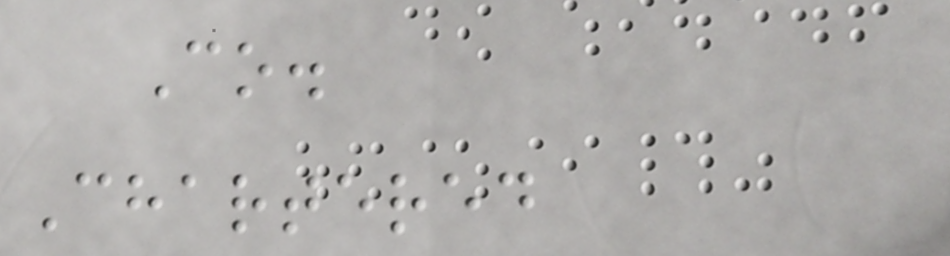Co.
Chartered
